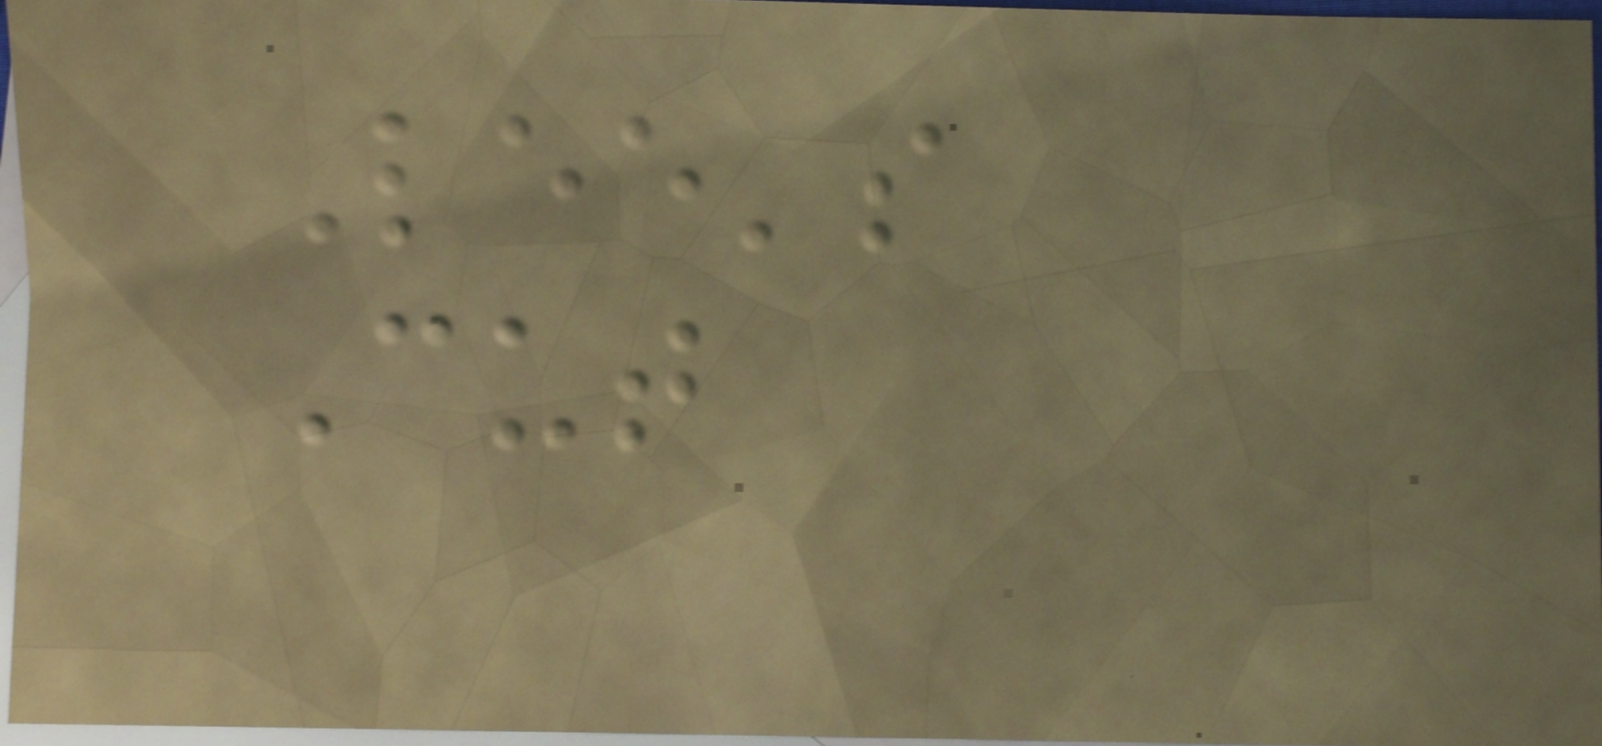Lee's
Cut
